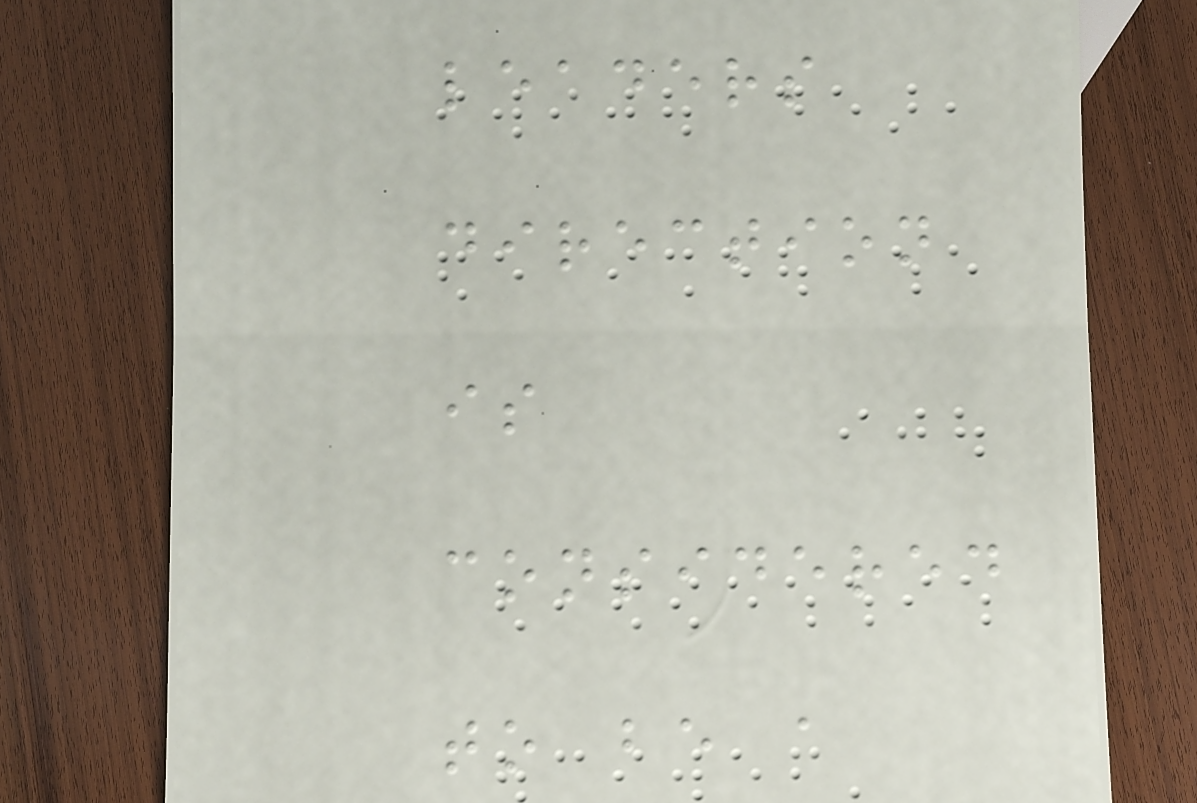leaders
direction
is
considered
to be a
